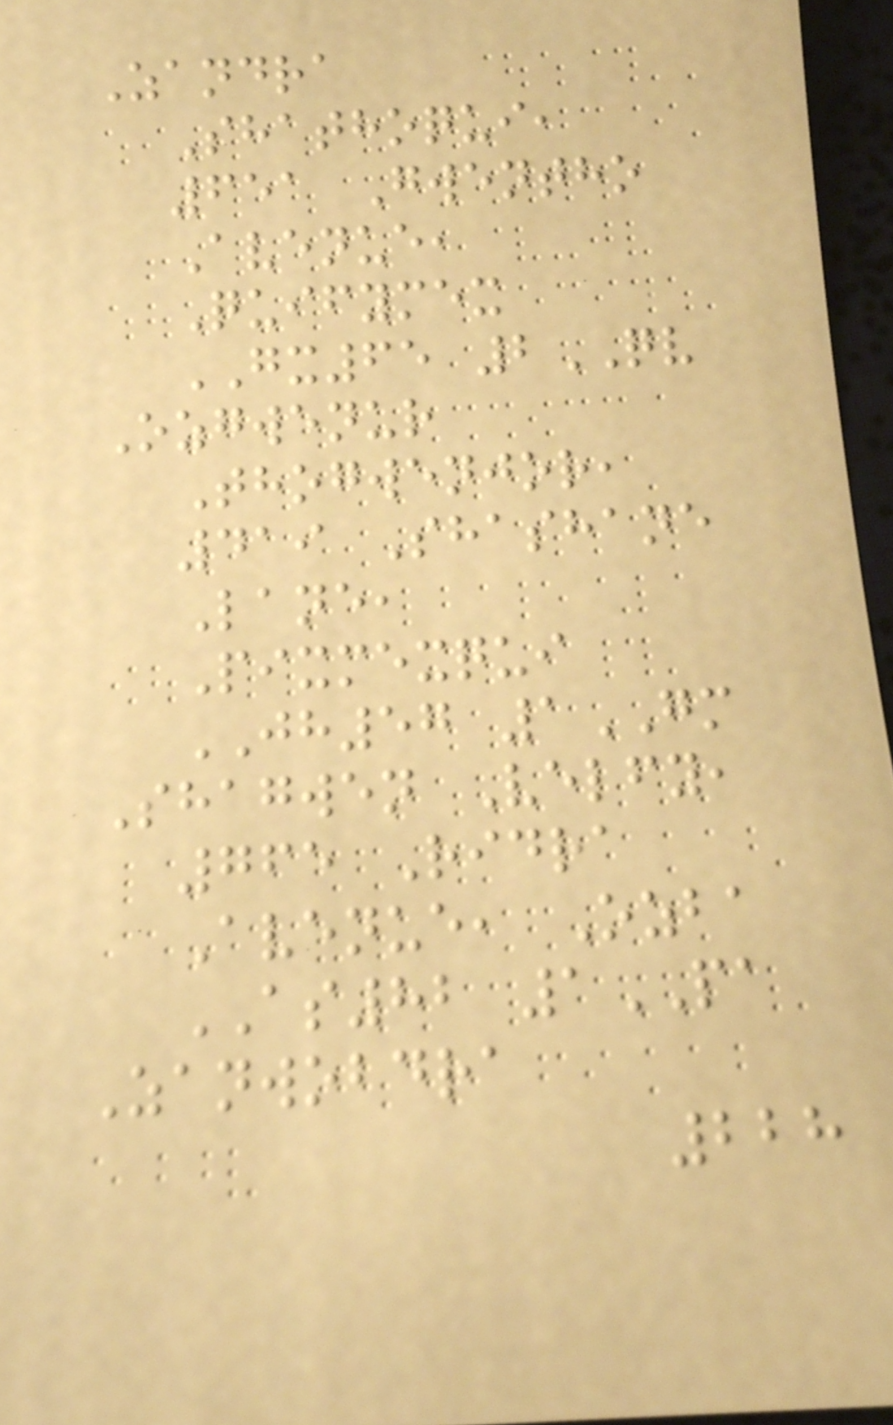Zandra
Shathoqui,
651 Gwentho
Avenue,
Quifymex
GX65 2QV
Ozgwenur
Thogwenjor,
419 Shashane
Lane,
Pixmexqui
JH57 1GM
Shagwen Velfy,
765 Ridra
Avenue, Ozba
AS82 1PA
Zanwobdra
228
